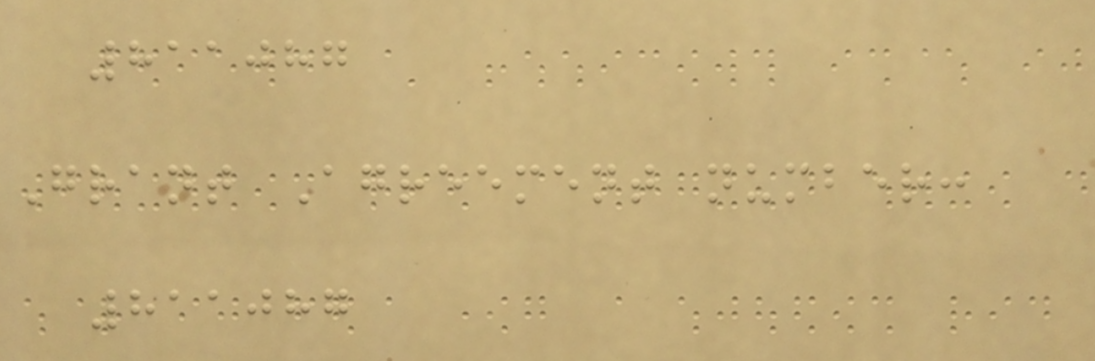811087
Grant Agreement number:
811087
